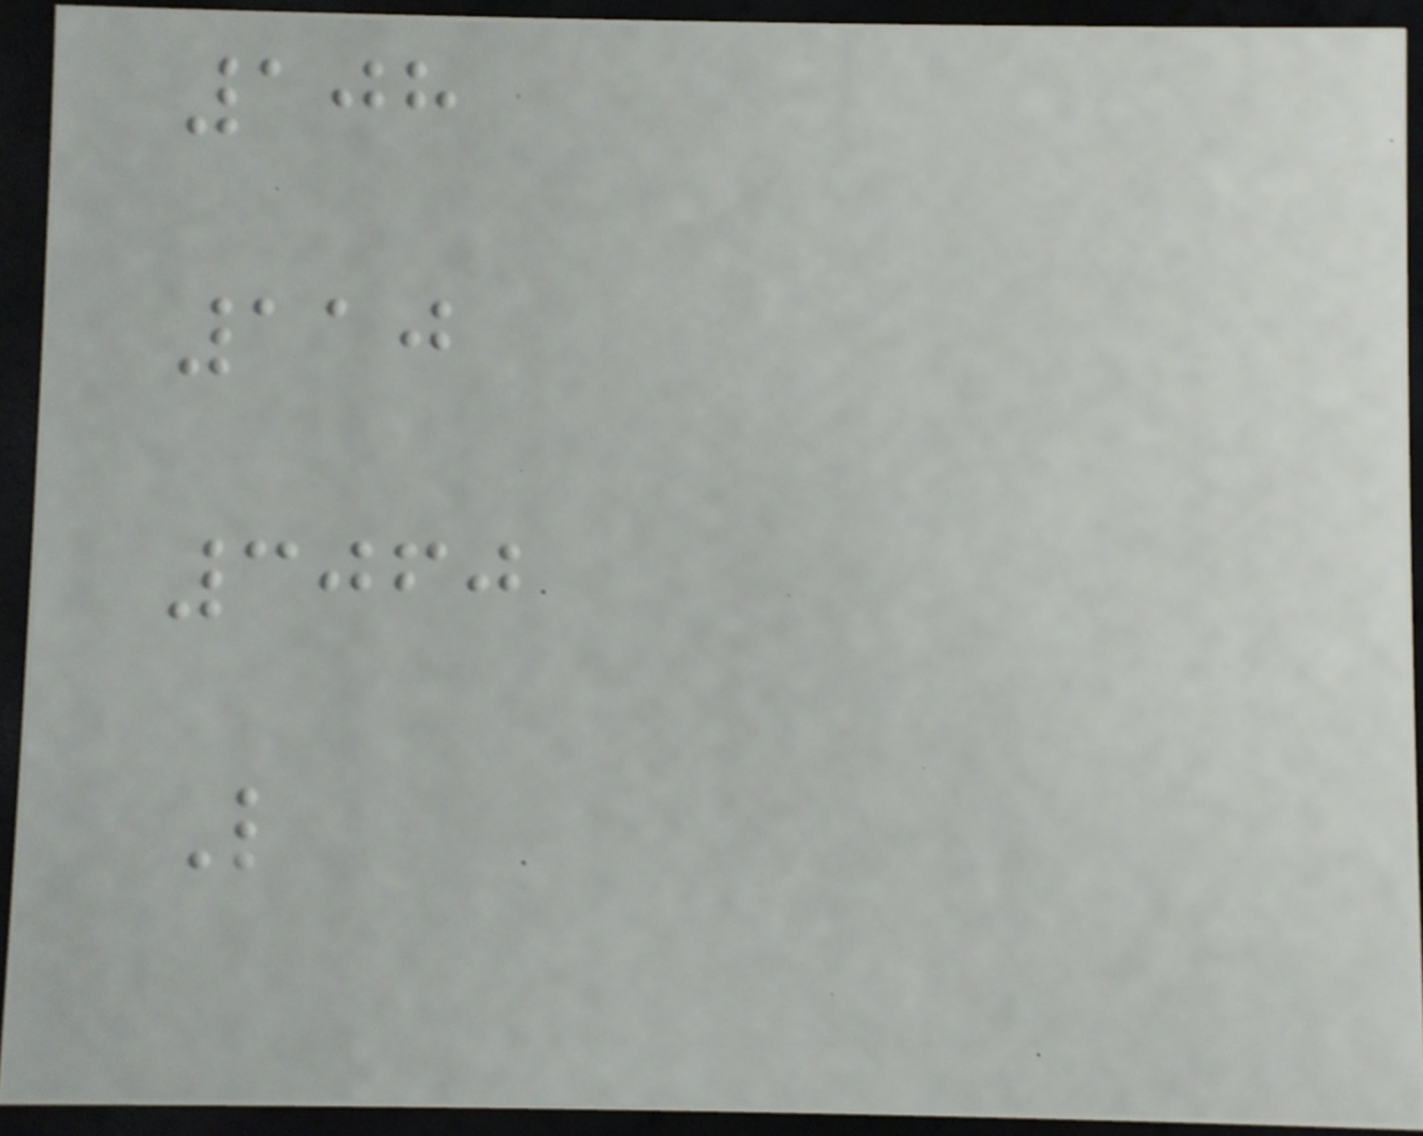108
110
3060
L
